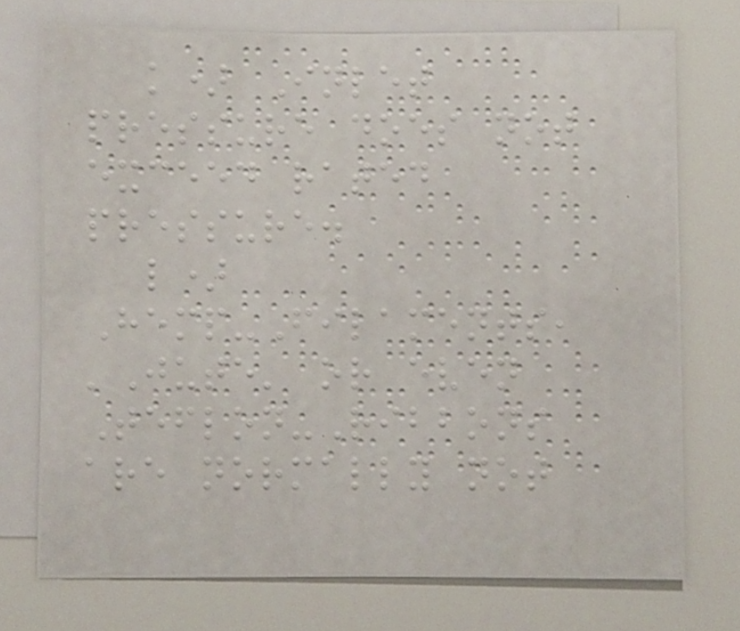k) Inlet
pressure does not
exceed rated
pressure.
l)
Hemp-Filaments,
'Jute' or even
Teflon-Ribbons
are normally not
